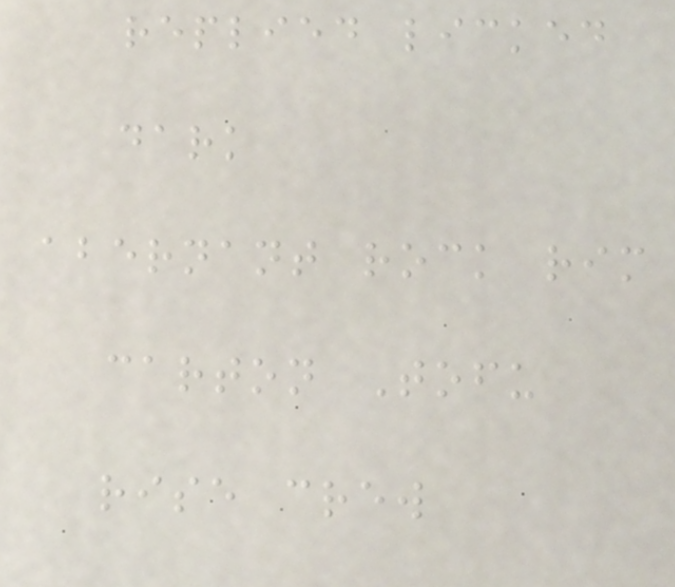replied licked
dark
abernant rock rim
carton Tofu
rise crew
